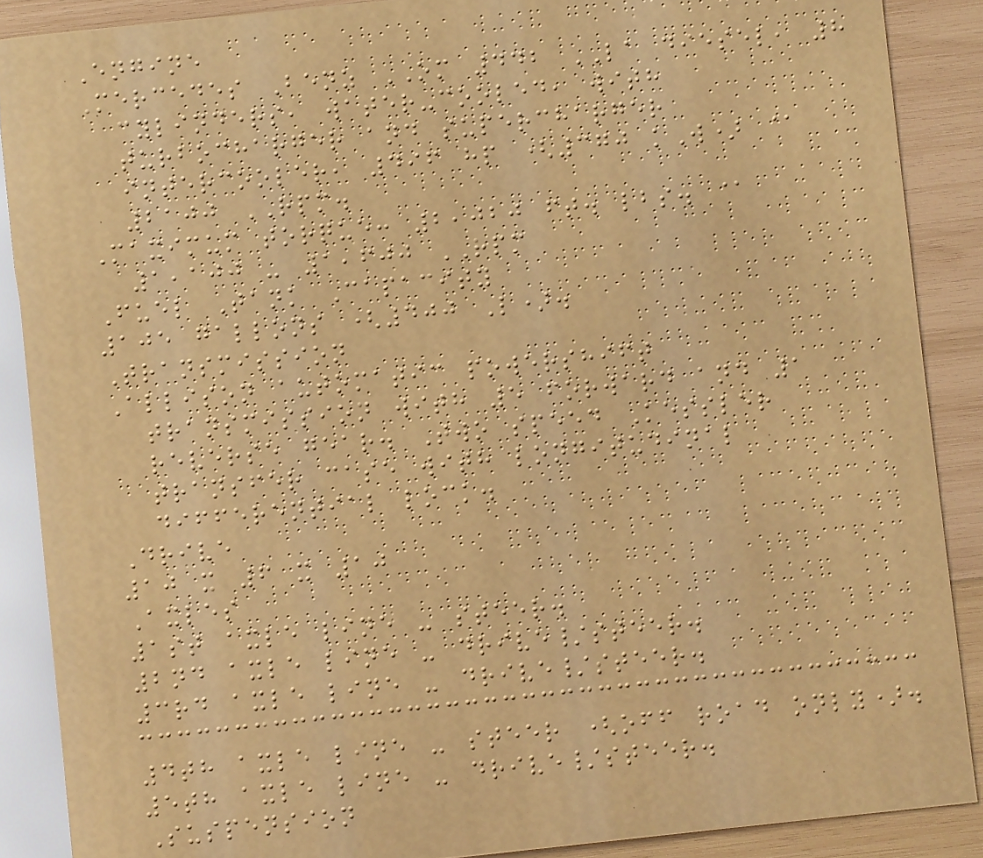Engine
Mercedes Benz OM 442 LA diesel, 8
cylinders, water-cooled, with
turbocharger and supercharger
intercooler, 496 hp (370 kW) @
2100 RPM.
Maximum torque: 2,020 ft. lbs. @
1,100 - 1,600 RPM
Fuel Tank Capacity
105 gallons (400 L).
Transmission
Allison automatic powershift
transmission with 5 forward and 1
reverse gear. Two speed Kessler
transfer case with longitudinal
differential lock.
Drive
10 x 6 x 10
Axles
1st axle line - steer.
2nd axle line - drive/steer.
3rd axle line - drive/steer.
4th axle line - steer (off road only).
5th axle line - drive/steer.
Suspension
